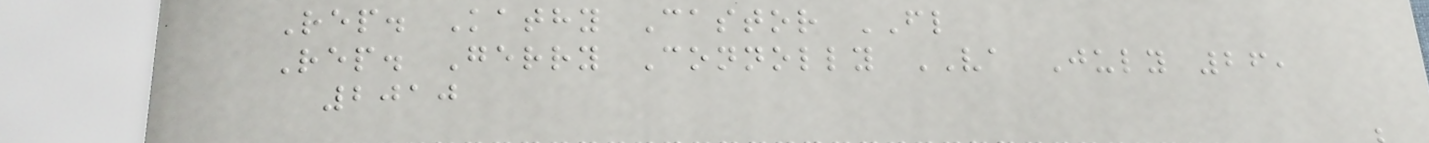Rep. Kathy Castor FL
Rep. Gerry Connolly VA July 26,
2010
